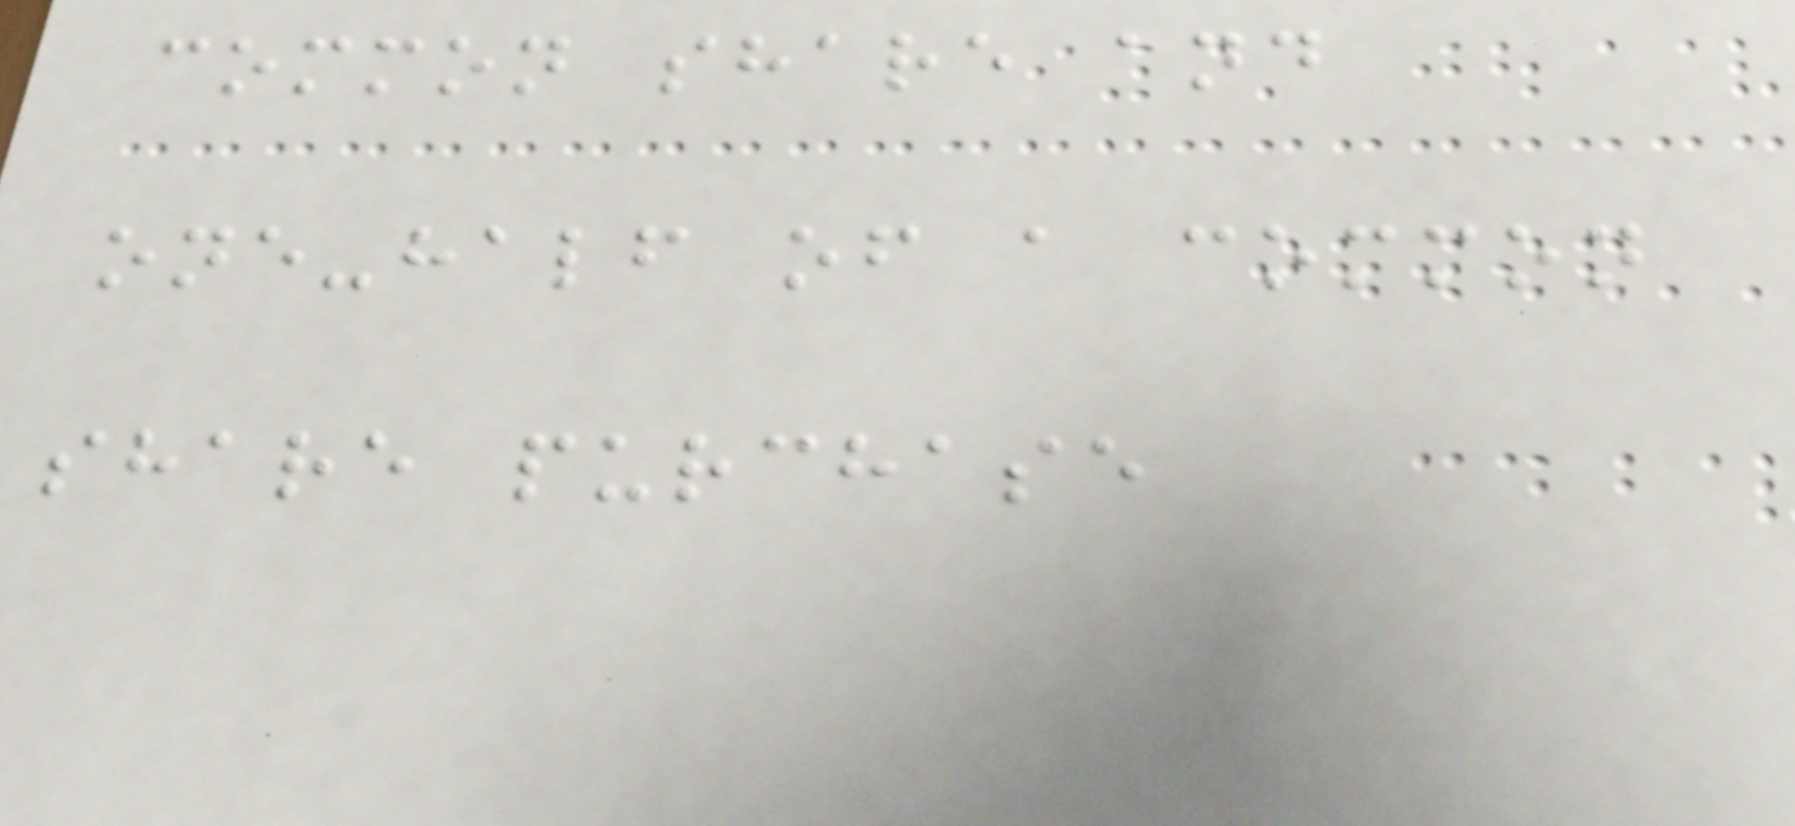common share and
one-half of a common
share purchase
